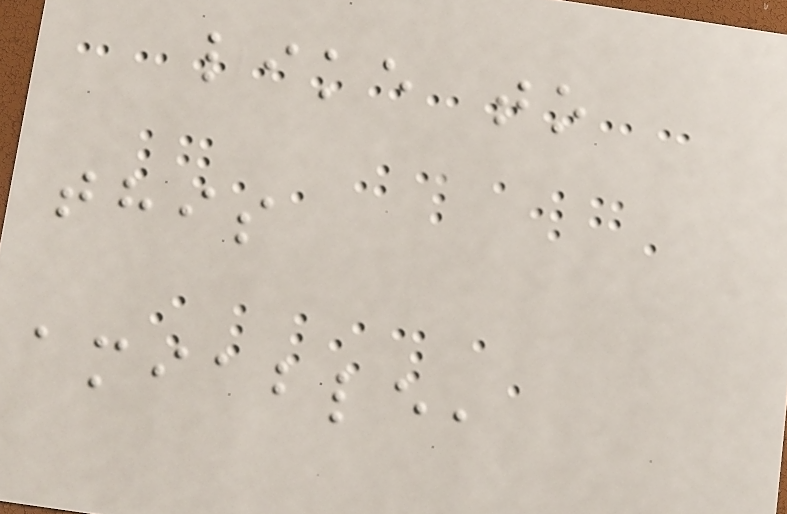like to
this
amiable,
